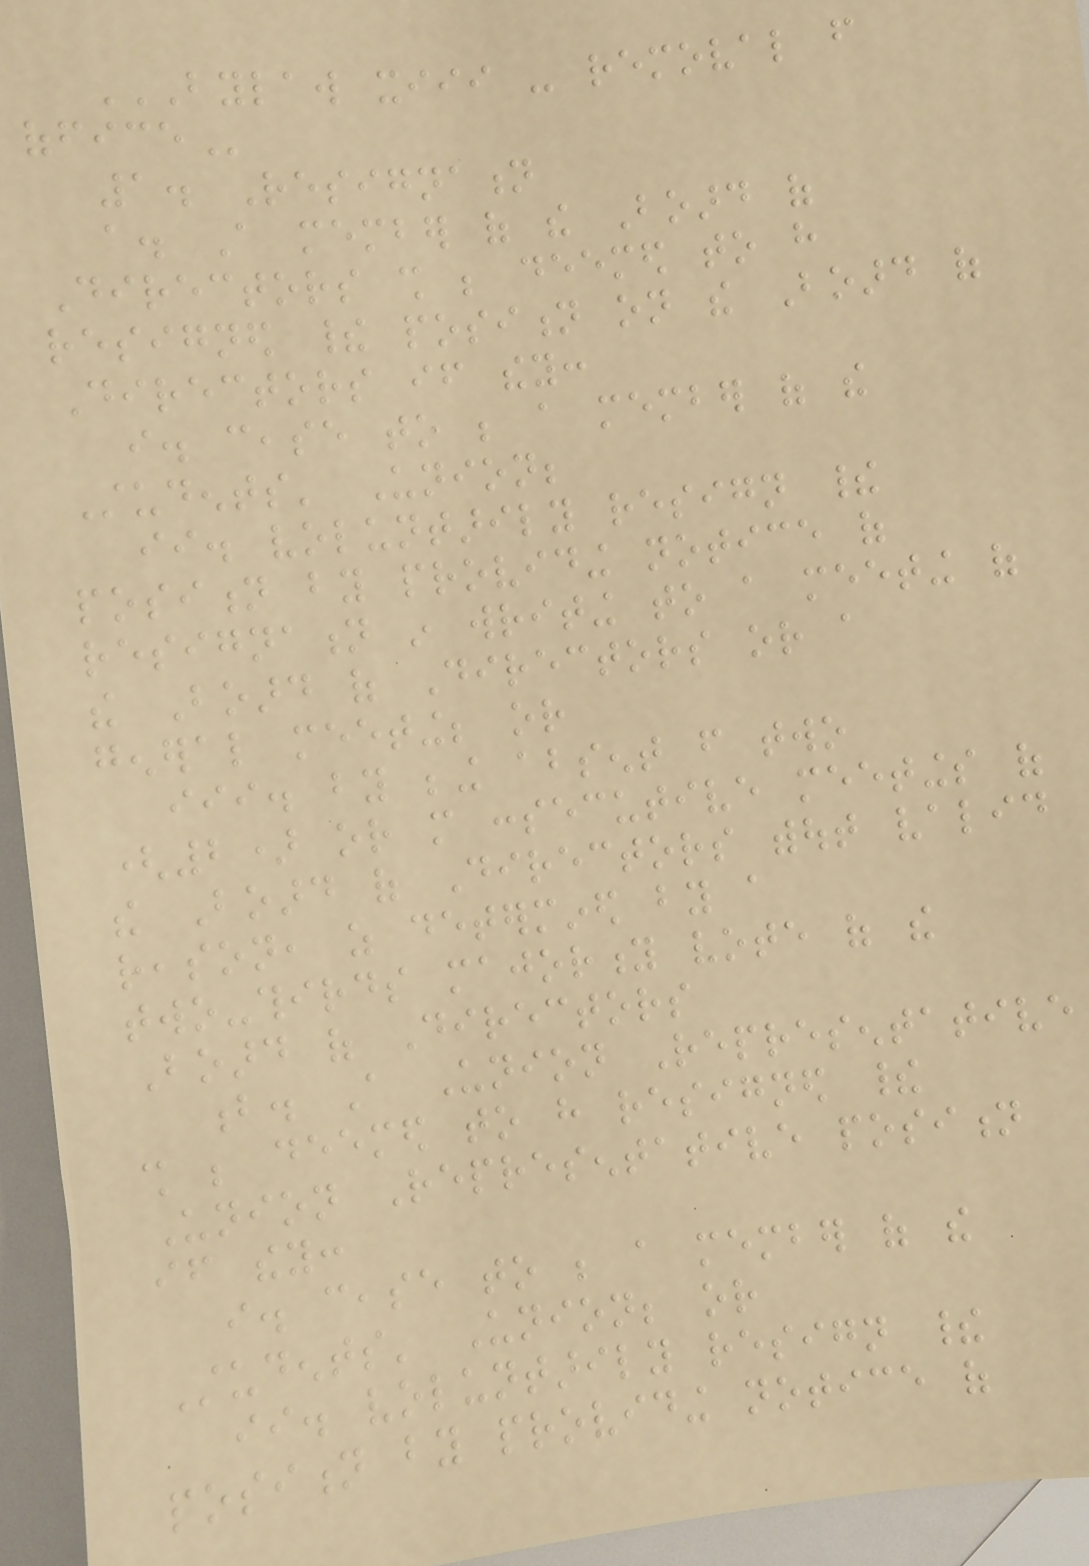BYLAW XIII - REMOVAL FROM
OFFICE
1. Resignation
a. A member of the Board of
Directors shall be deemed to have
resigned their position on the Board of
Directors if they:
i. cease to be a member of the
Students' Union;
ii. voluntarily resign their
position by providing notice of
resignation in writing to a meeting of
the Board of Directors or a
general meeting; or
iii. by being absent from two
(2) or more consecutive meetings of
the Board of Directors without valid
reason, as determined by a
two-thirds majority vote of the
Board of Directors
b. A Union Representative
shall be deemed to have resigned their
Union Representative position
if they:
i. cease to be a member of the
Students' Union; or
ii. voluntarily resign their
position by providing notice of
